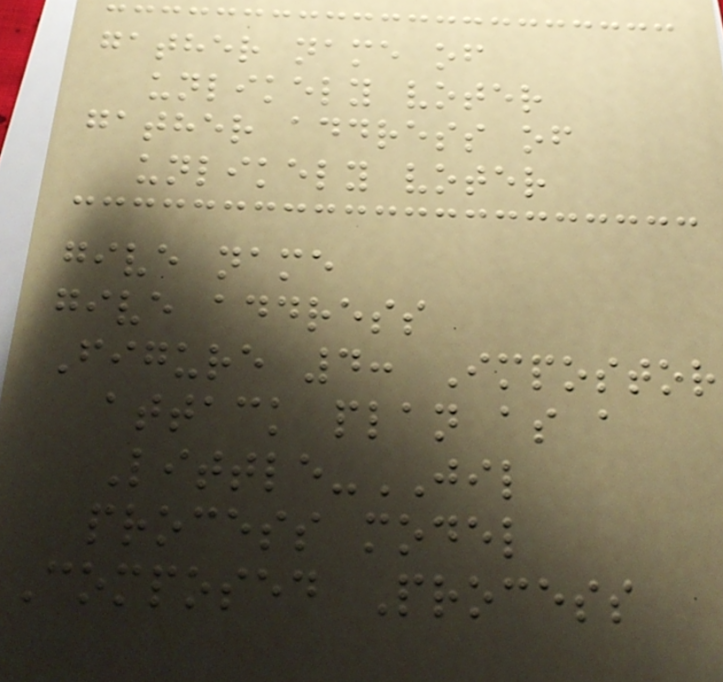gather name of
unlikely voter
gather address of
unlikely voter
give name
give address
Figure 4: Impostor
attack plan as a
Little-JIL
process model
Composed Process
